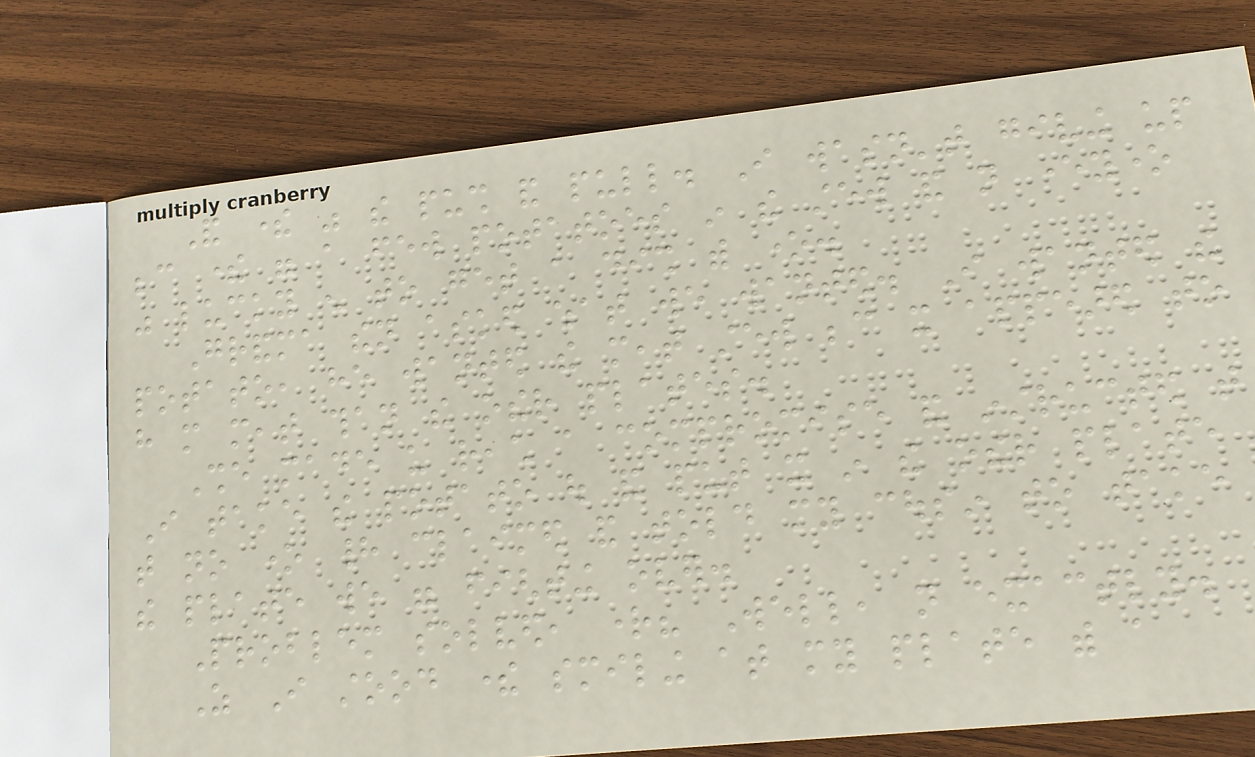And there was the push and pull. I wasn't giving up
because there were a few potatoes in the stew and not everyone
was lucky enough to get a dish with one.
Grandma then asked what we wanted. I wanted the
potato, he wanted the meat stew because it appeared to
have more meat than the other plates.
She made us reach a compromise and instructed that
I take the potato out and put it in the other plate
that no one had claimed and told my cousin to take
the plate we were fighting over.
Problem solved, right? Well, not exactly.
As I stood there smiling at my plate with a
